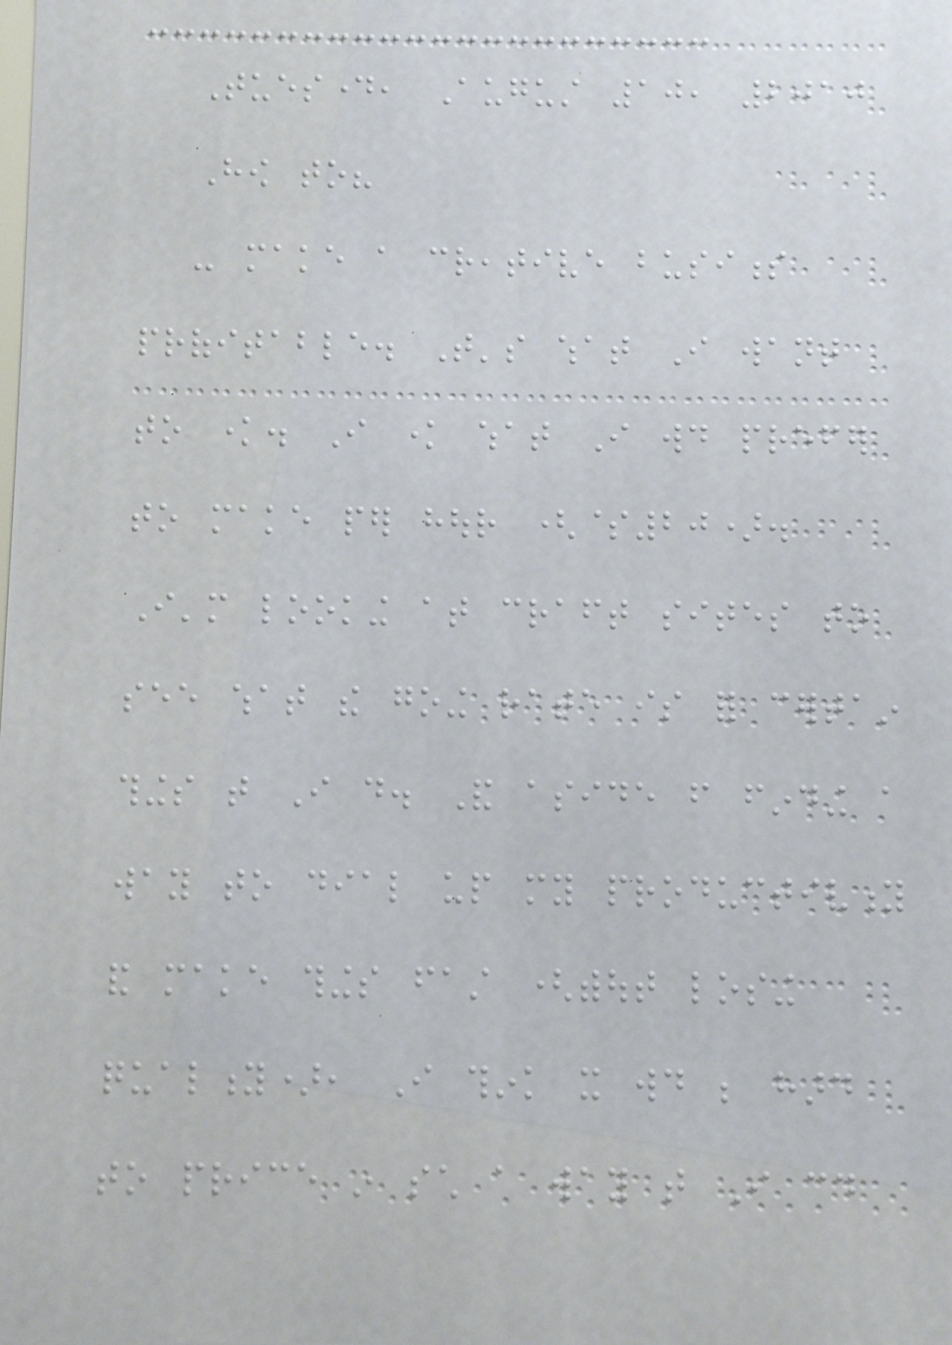Tuesday, August 10, 2010
How to?
- make a creative business
profitable. That's what I want
to know. I know what I would prefer
to make per hour ($20).
I'm looking at craft sites to
see what the going rate is for certain
things that I do. And aside from finding a
way to dial up my productivity
and make things fast (without losing
quality), I think it would be hard
to price in such a way that I could
